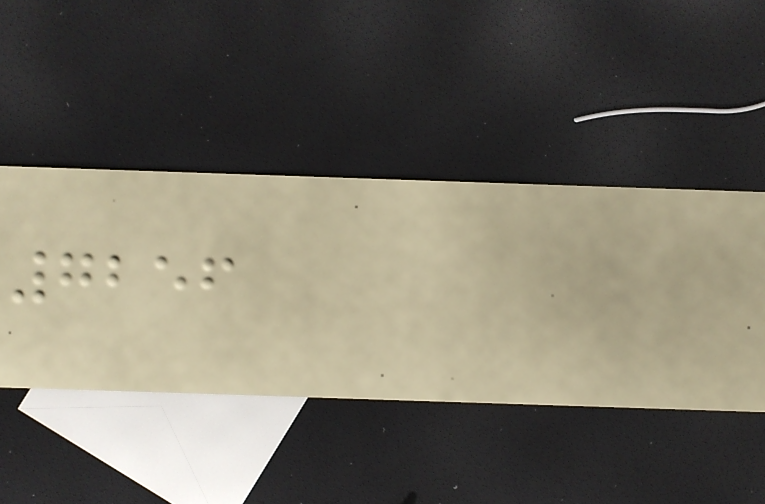7256
